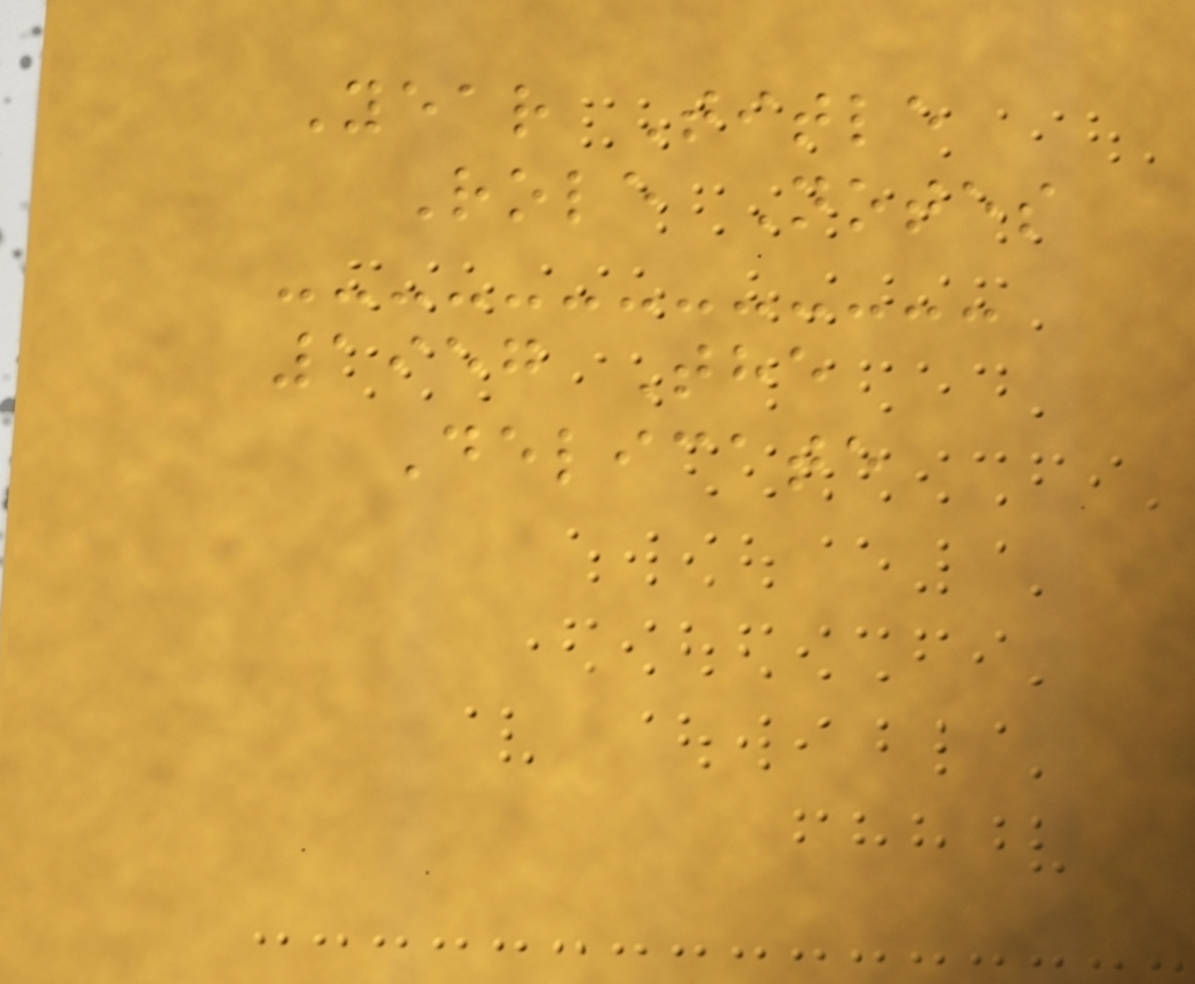Year Title
Role Notes
1957 The
Delicate
